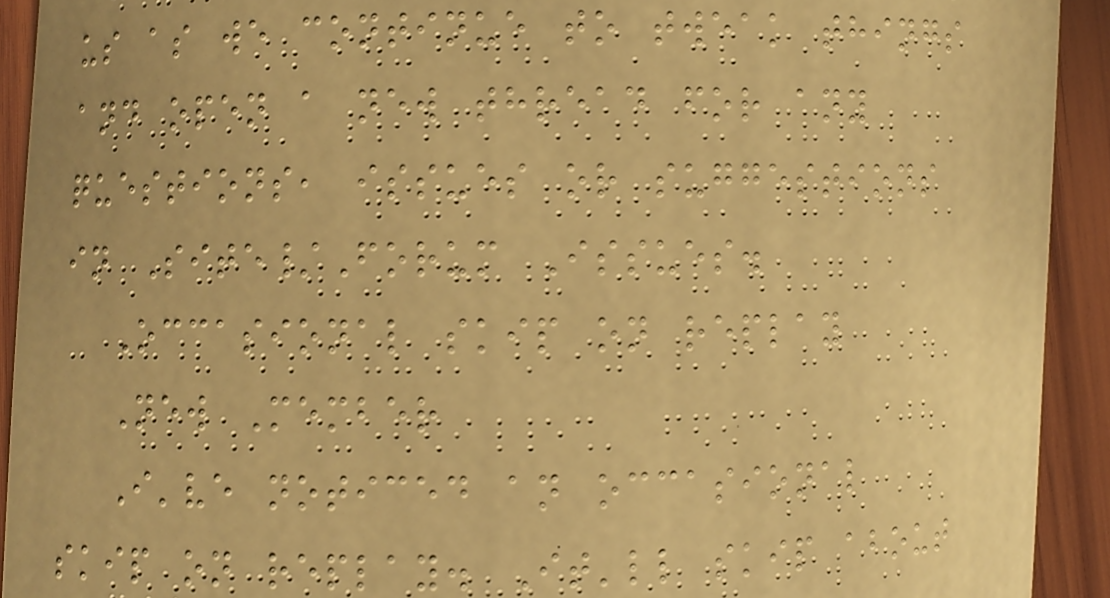us as we continue to tweak things
and open a new thread for any
questions, issues or suggestions
in Site/Forum Issues.
Occasional skip on replay
New Member
I've noticed an occasional
skip on replay. It'll skip about
